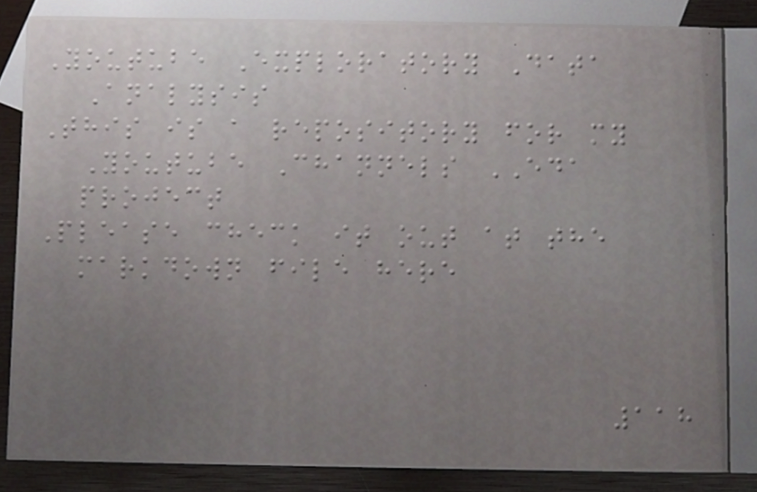Youtube Exploratory Data
Analysis
This is a repository for my
Youtube Channels EDA
project
Please check it out at the
markdown file here
118
